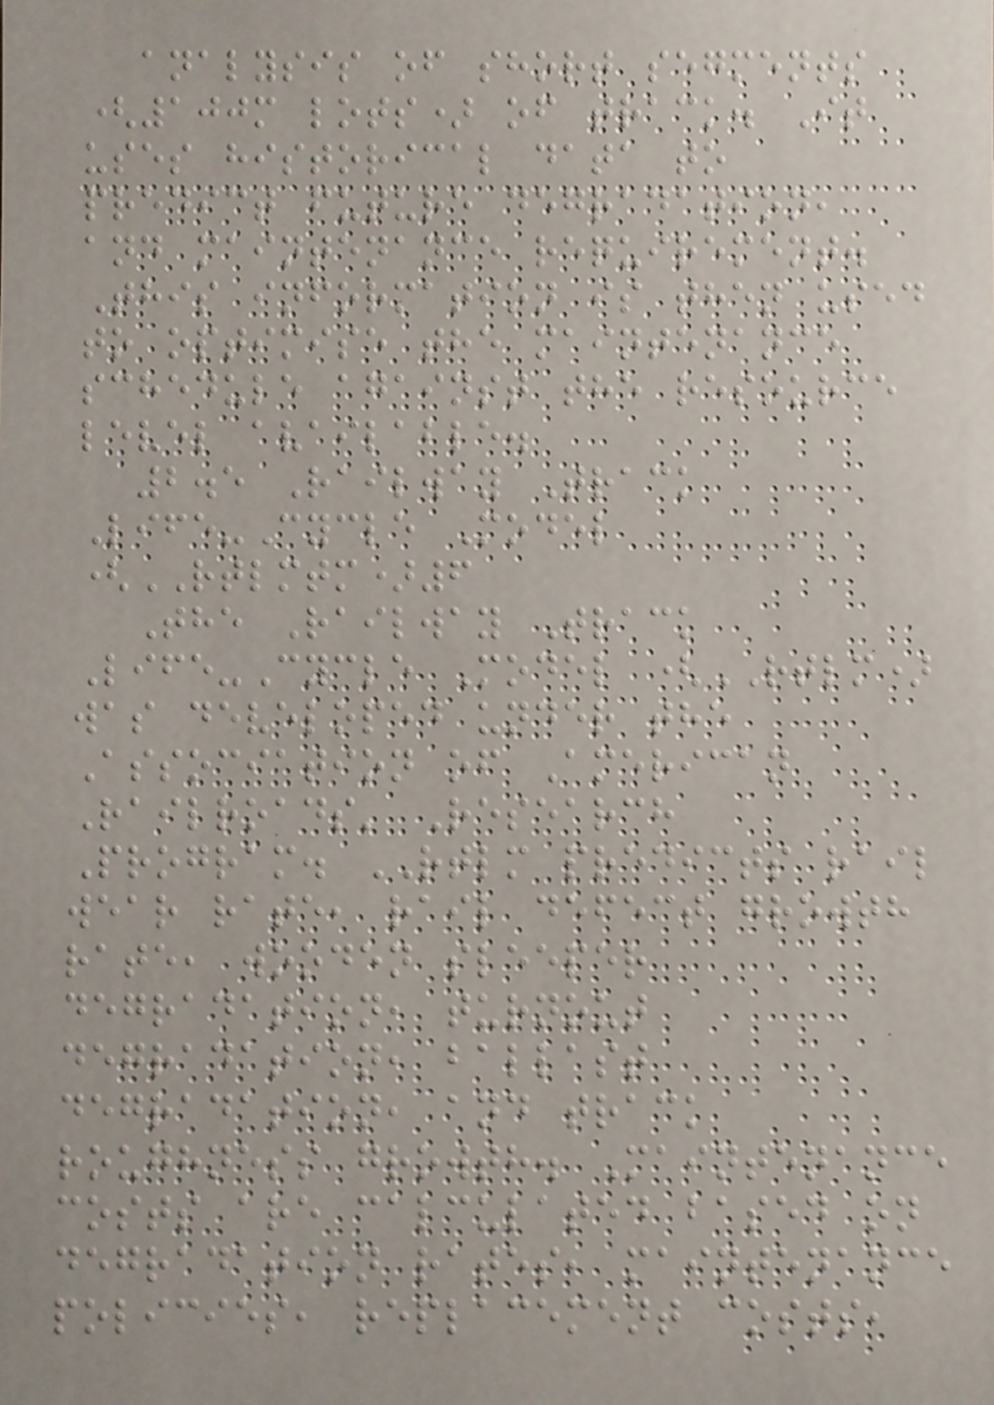analysis of short segments
(100m lots) of track. It
uses historical data to
predict future degradation,
and maintenance requirement.
This information is then used
to optimise the maintenance
schedule against the resource
level available.
2.5 Railway Track
Life-Cycle Model
(RTLMTM)6
The Railway Track
Life-Cycle Model (RTLM)
was developed under the
Association of American
Railroads' Research
Program. RTLM predicts rail
wear rate, rail defect growth
rate, wooden sleeper
degradation, turnout
degradation, ballast
degradation, and track
roughness growth. Maintenance
costs are calculated based on
degradation rates, maintenance
policies, replacement costs,
